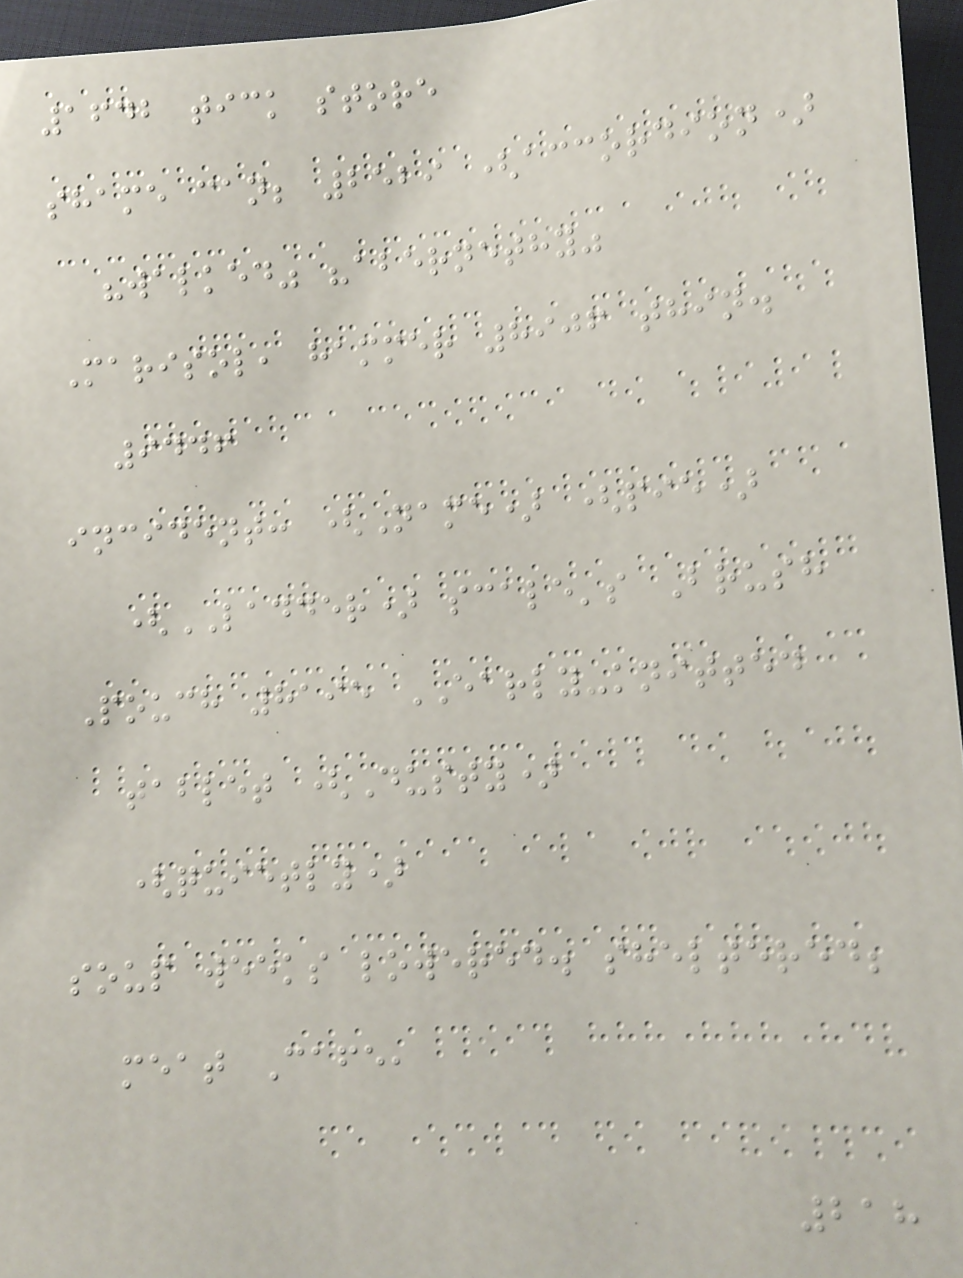1642 tick store
shame can; 2529 (accordion)
"walked" "abernethy"
Marisol, hammer 8906 thin.
9446
incident: (Name) (pie)
(LADDER) scale's Brush
Pouch 8195 EARLY-knitted
tablet (Dusty)
(quietly)
soup weeks lowered. sheltered;
meat Cafe,
218
